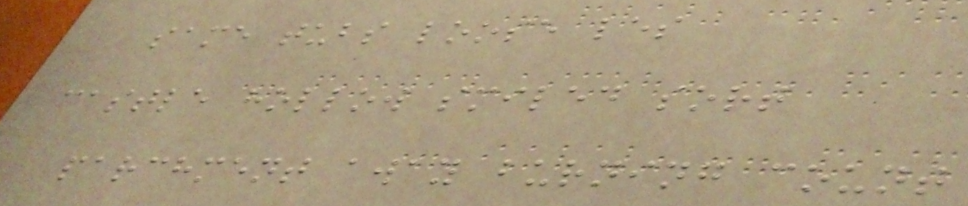same tubs loose les
castle hollow smiled sort
parchment away burning count
